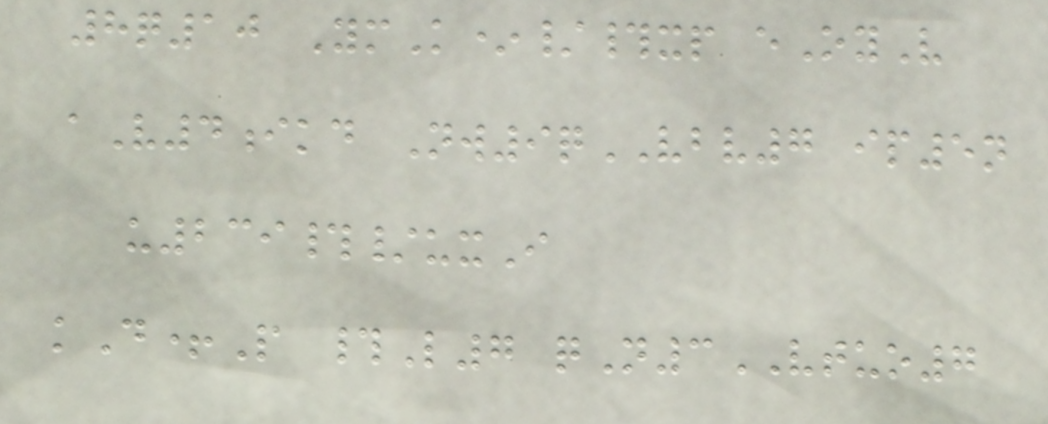8q10 YmK*/#xp eOyV
aV4ikd Nw9qVBV7 ip5n
u239#/uxI
kD+P #L7 qN3VTUO7
